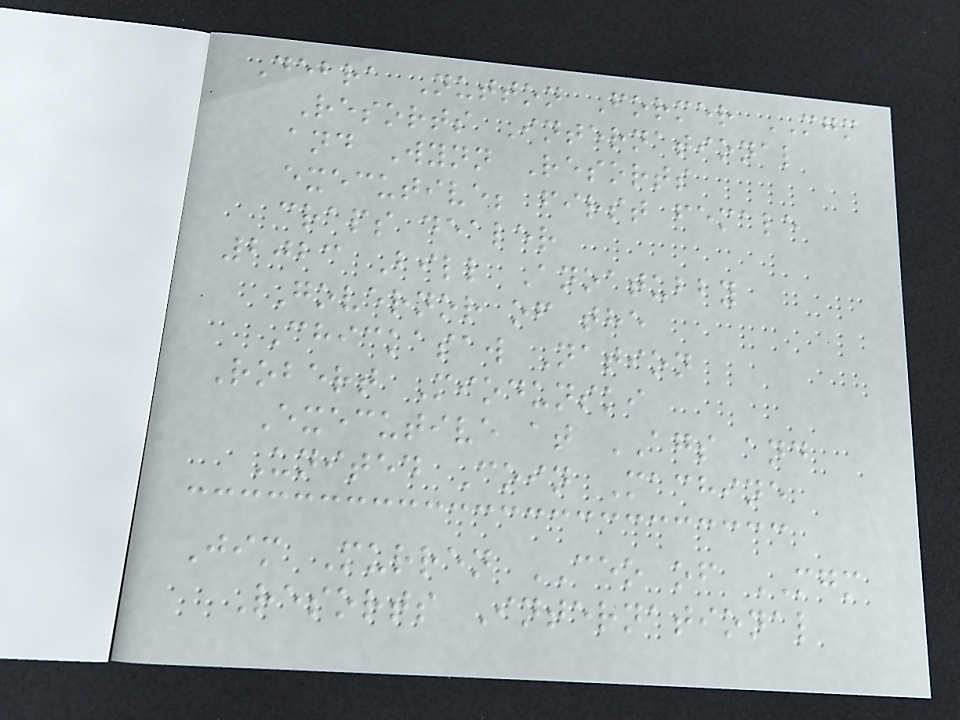Debra Nutton Former MGM
Resorts International
and Wynn Resorts
executive; first female
craps dealer
2023 Bill Anoatubby
Governor of the
Chickasaw Nation
Robert Miodunski
Executive at AGS and
United Coin Machine
Jim Murren CEO of MGM
Resorts International
